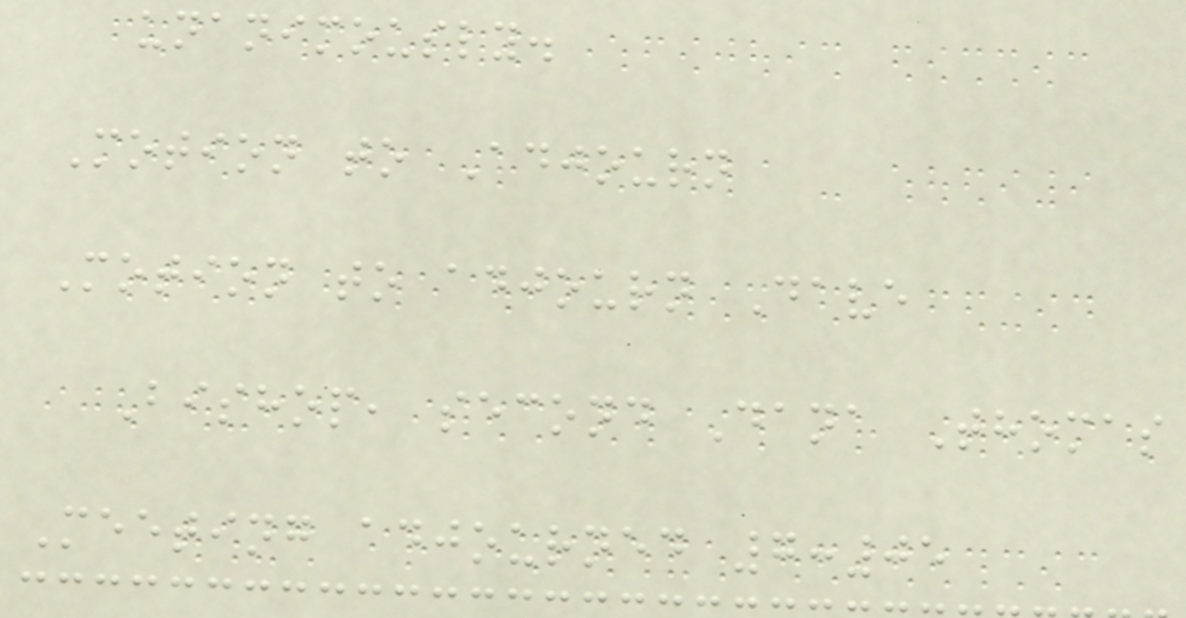unanimously.
Motion to Adjourn
Motion to adjourn Dave
Bishop, second Dana Thomas
Meeting adjourned 7:05
